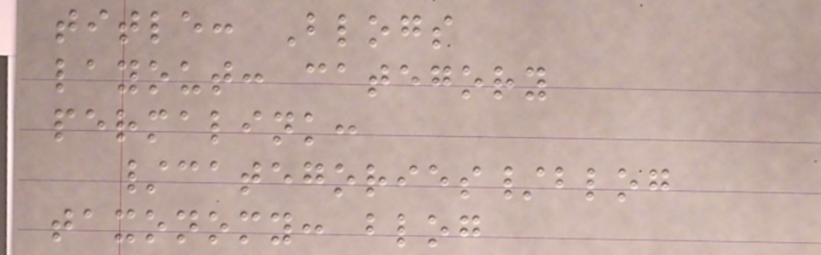title: Blogs
layout: category
permalink:
/categories/blog
taxonomy: blog
